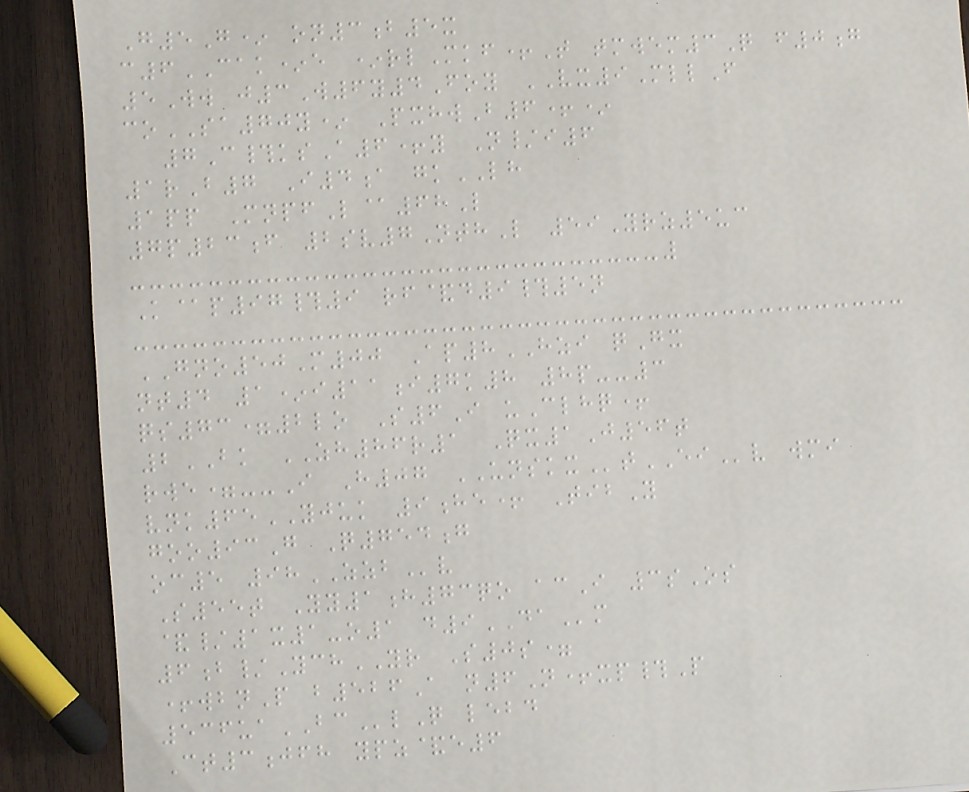G5G* on3b5x
c6CAK*e *rlMkf+T tmwem3Q f0g
5Ww j3W6y4Foy VX9MllF
coSA70y* PxhwB6+*
7C#ksA6+y N/i6
1rB7 I4a gkLH
1pp MnpfL@68L
7p23f 2sv7NthL 59Yrz5uc
K@p97#9 rf&d9#5n
GNO50M00 Ap8HZI qGx
nt4 1*i11i7k8 8p--3
qs73=2lo S6I uClhq+
2BK ZH86r1 Qx1J56t
rwe=--I H07 UNSKXtEIv wmi
vnk65YJUK 9he+ TibY
goo93G Q754g
oc5 98ZZBv
S55t Yy1h73qo acI 3sOs
&/1x1-o1 d9DAm
6b/YchYR S0s=
+wbnP b526A n6N+xp#P
536uaBClQ lebd
Ct3jfh ypz&e6
